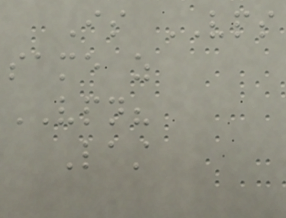Is VPS
same as
VPN?
Last
